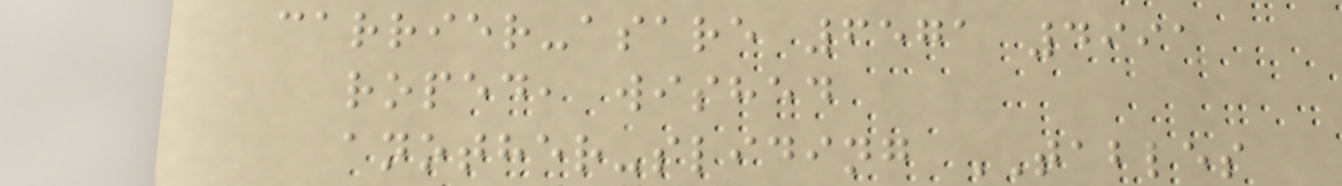carrier-asare 6571 4991
roped, wished
another-sliding TABLES
